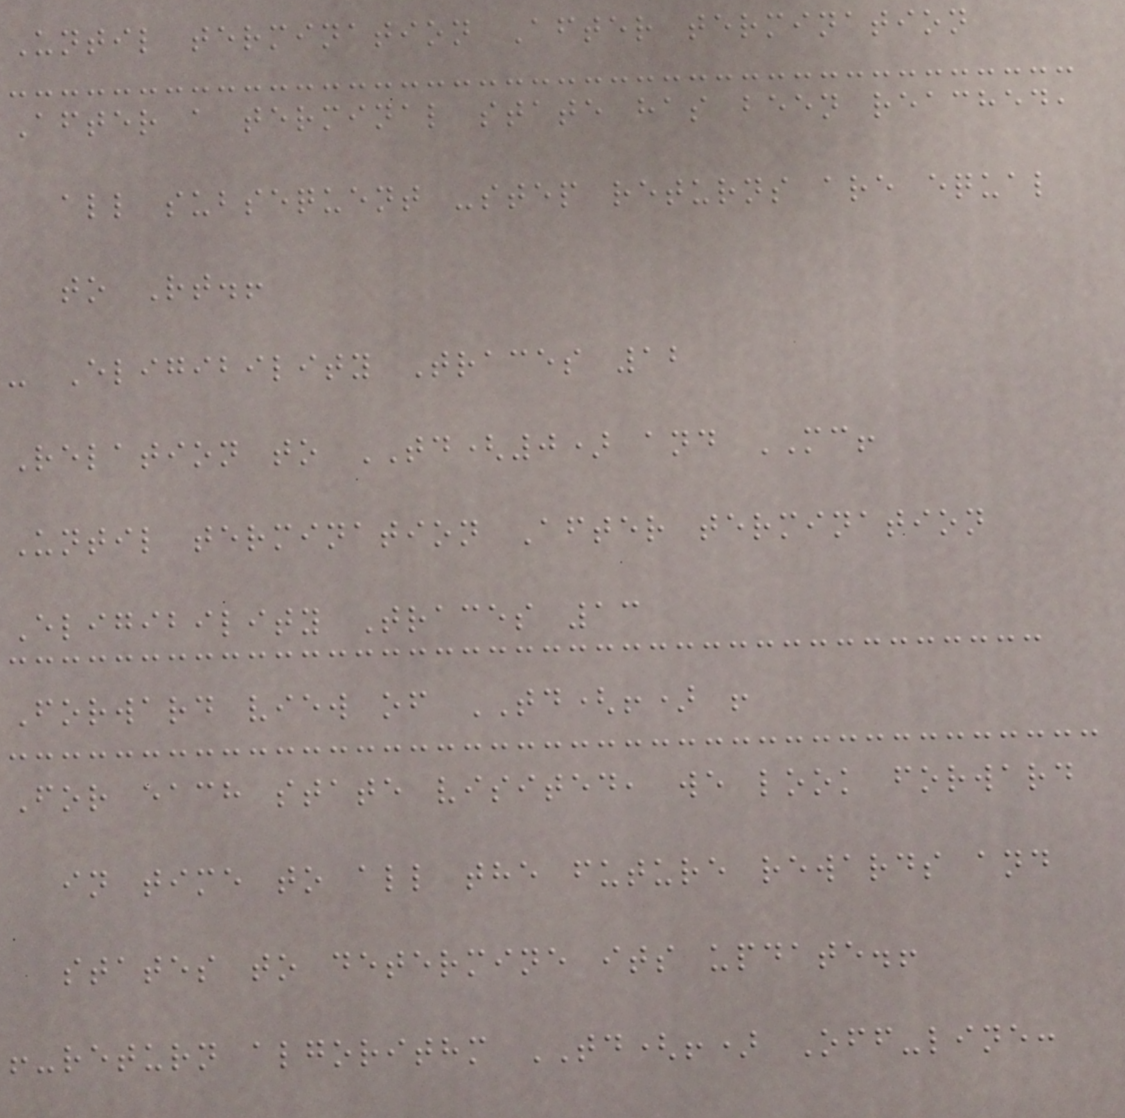Until termination After termination
After a terminal state has been reached,
all subsequent -step returns are equal
to Rt.!
- Eligibility Traces 12
Relation to TD(0) and MC!
Until termination After termination
Eligibility Traces 13
Forward view of TD(!) !
For each state visited, we look forward
in time to all the future rewards and
states to determine its update.!
!-return algorithm TD(!) Off-line:
